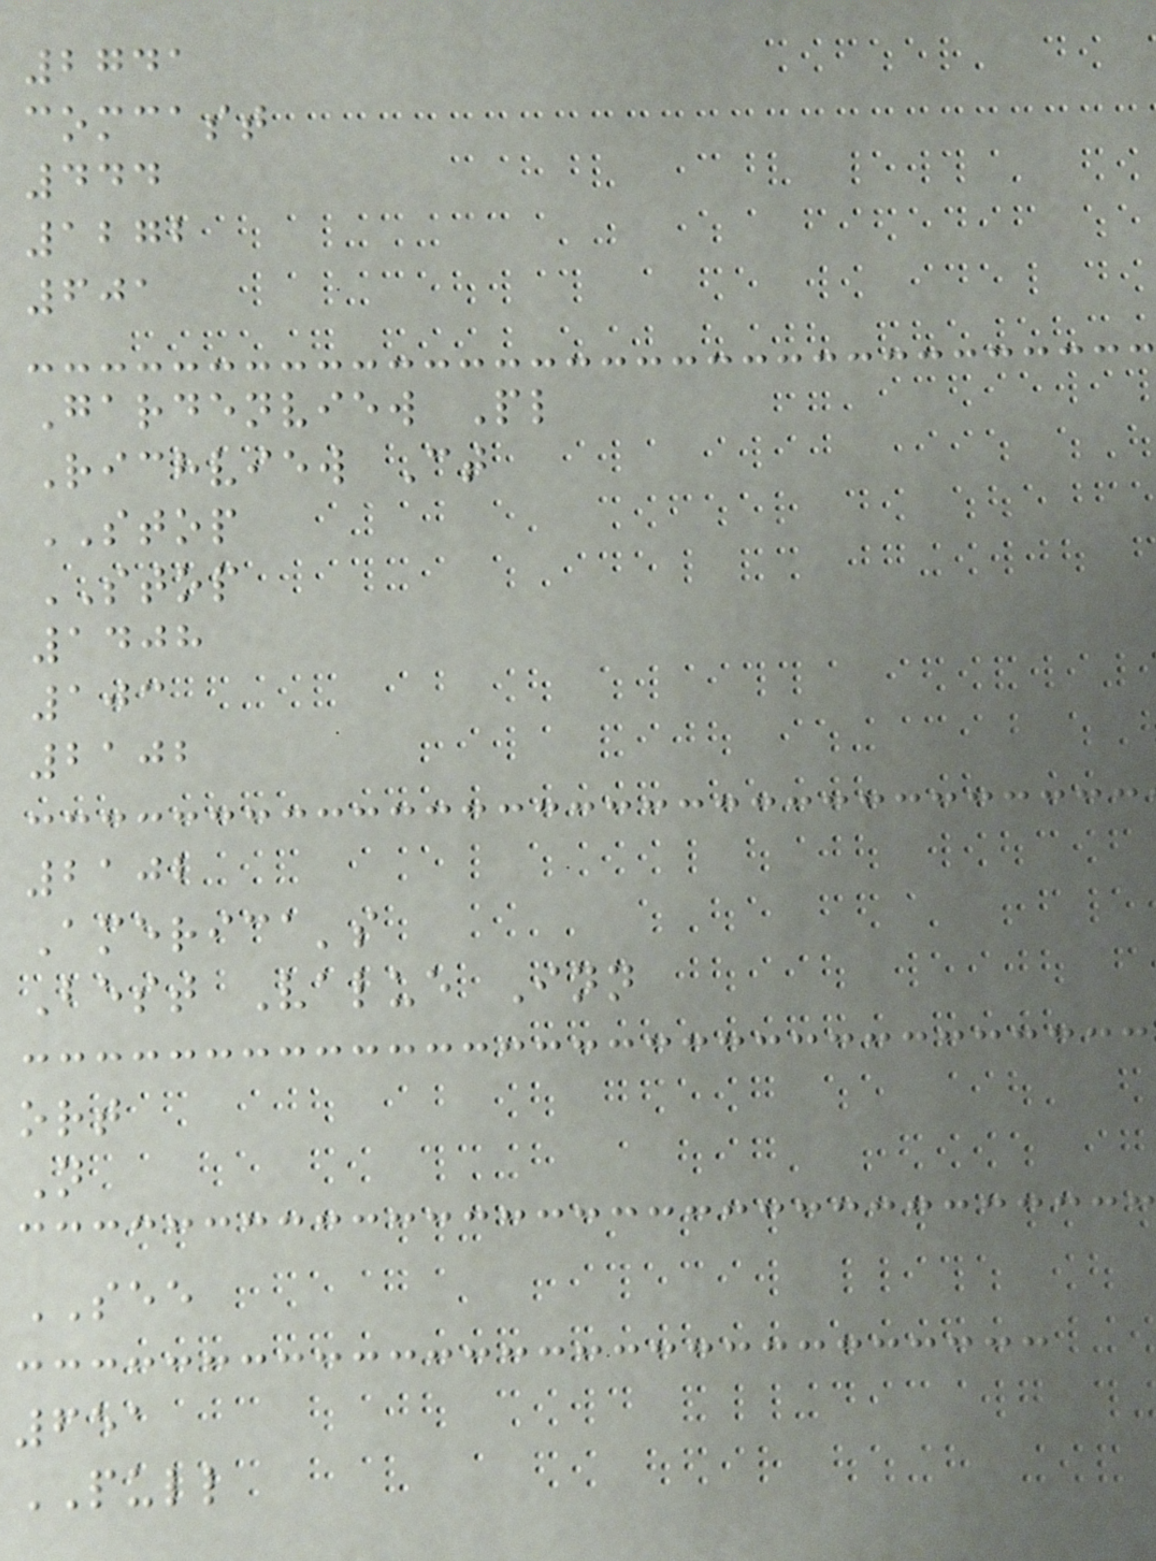2741
comcast
444
1272
601
Gardenview Pl
Richview Ct
STOP
STOP
1408
103
2102
2102
America's
Best Value Inn
ort
N
SEE
651
PULL
